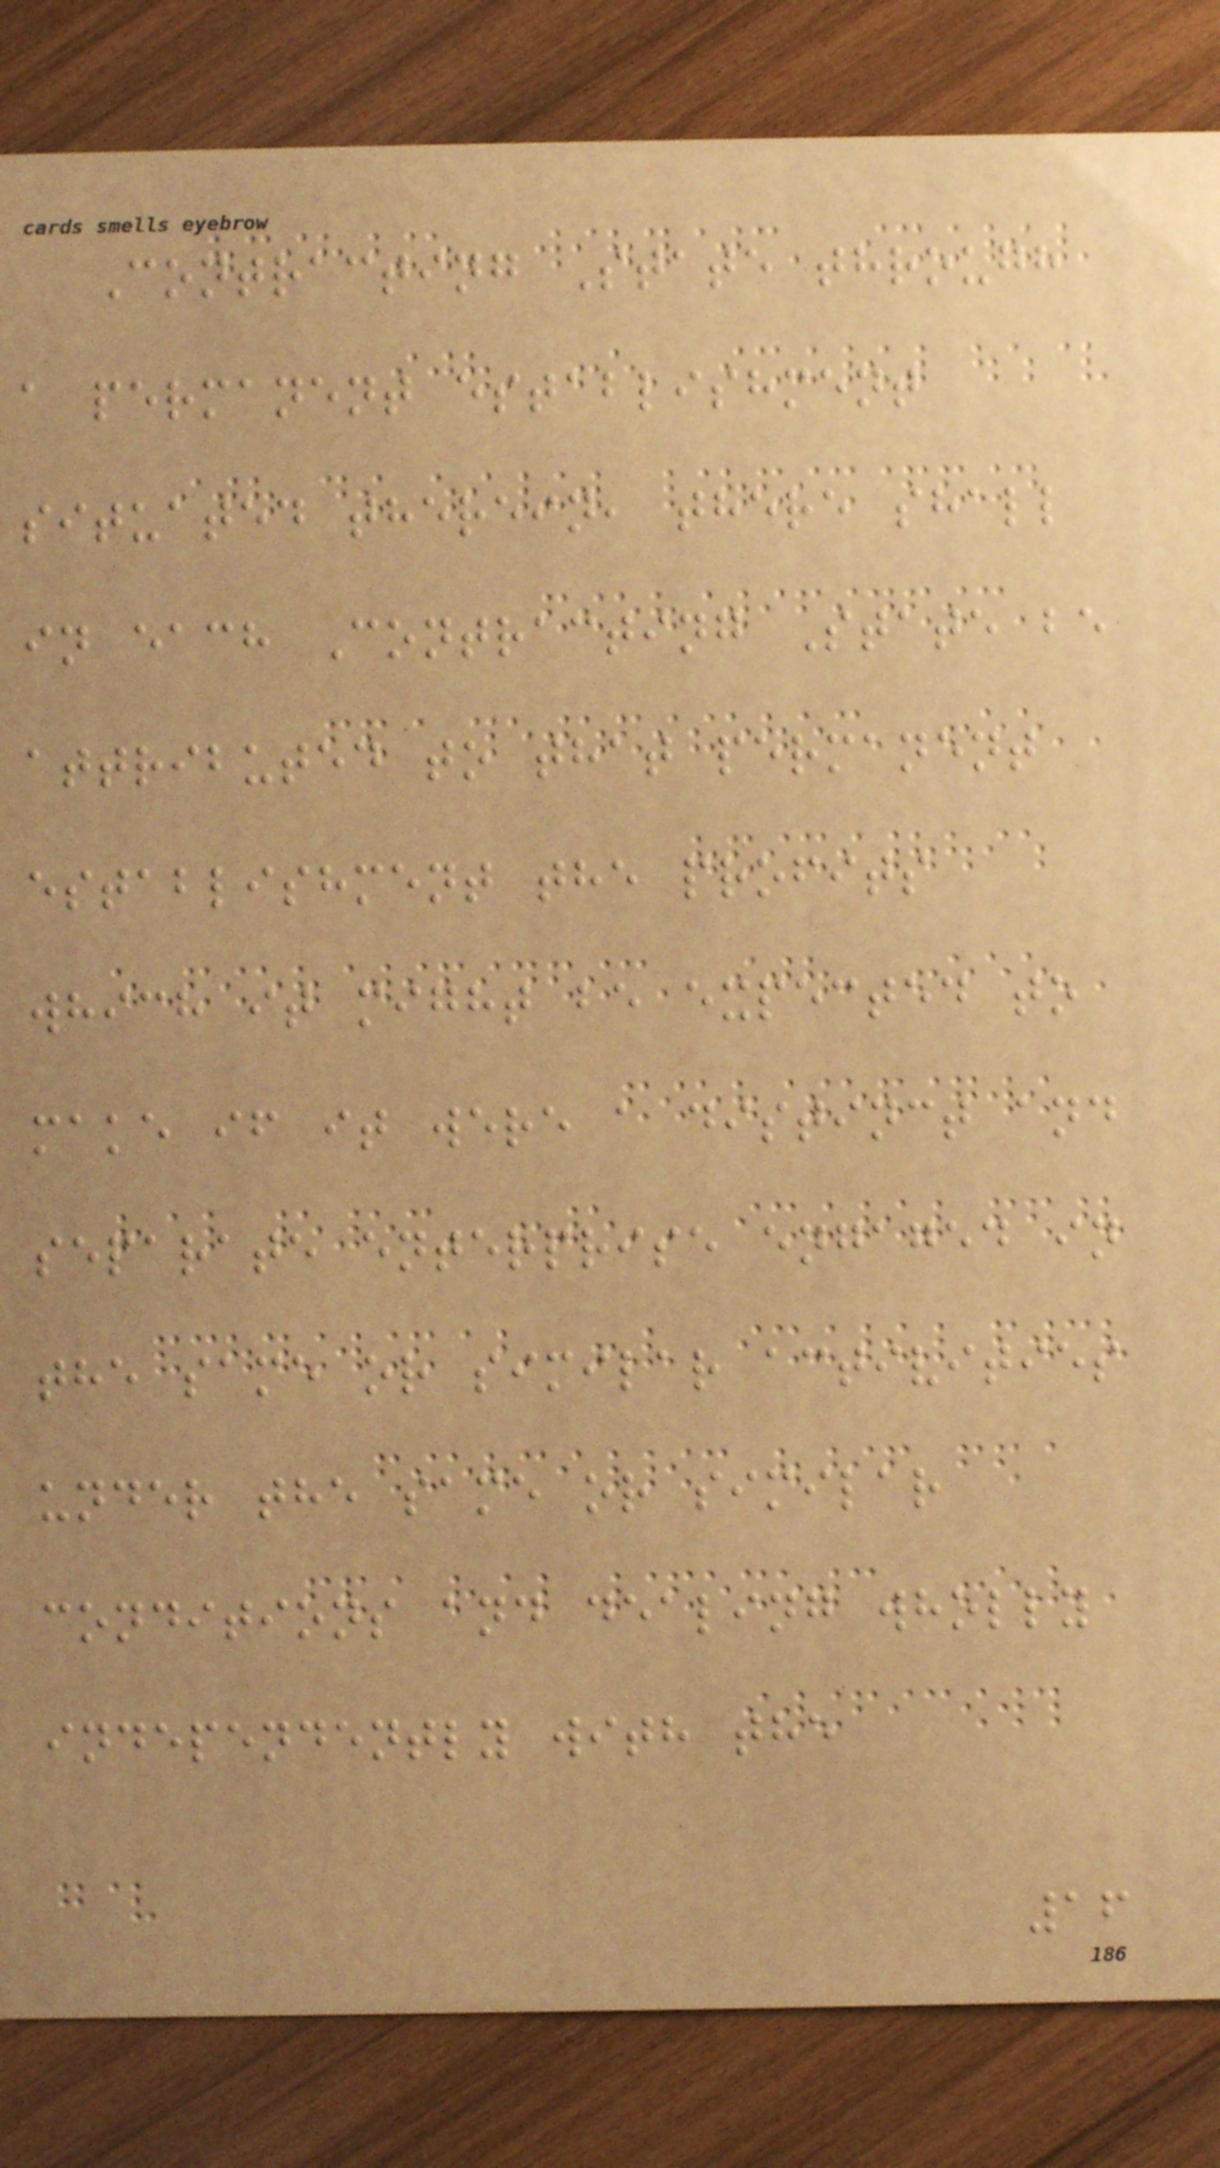Contracting State through
a permanent establishment
situated therein, there shall
in each Contracting State be
attributed to that permanent
establishment the profits
which it might be expected to
make if it were a distinct and
separate enterprise engaged in
the same or similar activities
under the same or similar
conditions and dealing wholly
independently with the
16
